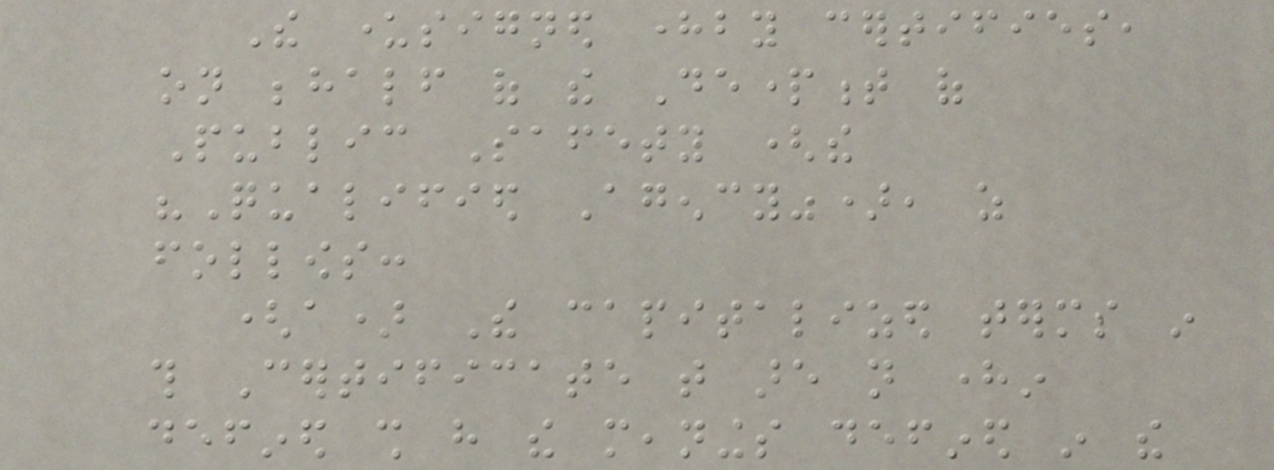The undersigned hereby certifies,
on behalf of the Department of
Public Safety (the
"Qualified Agency"), as
follows:
(a) The capitalized terms in
this Certificate that are not herein
defined shall have the meanings defined in the
